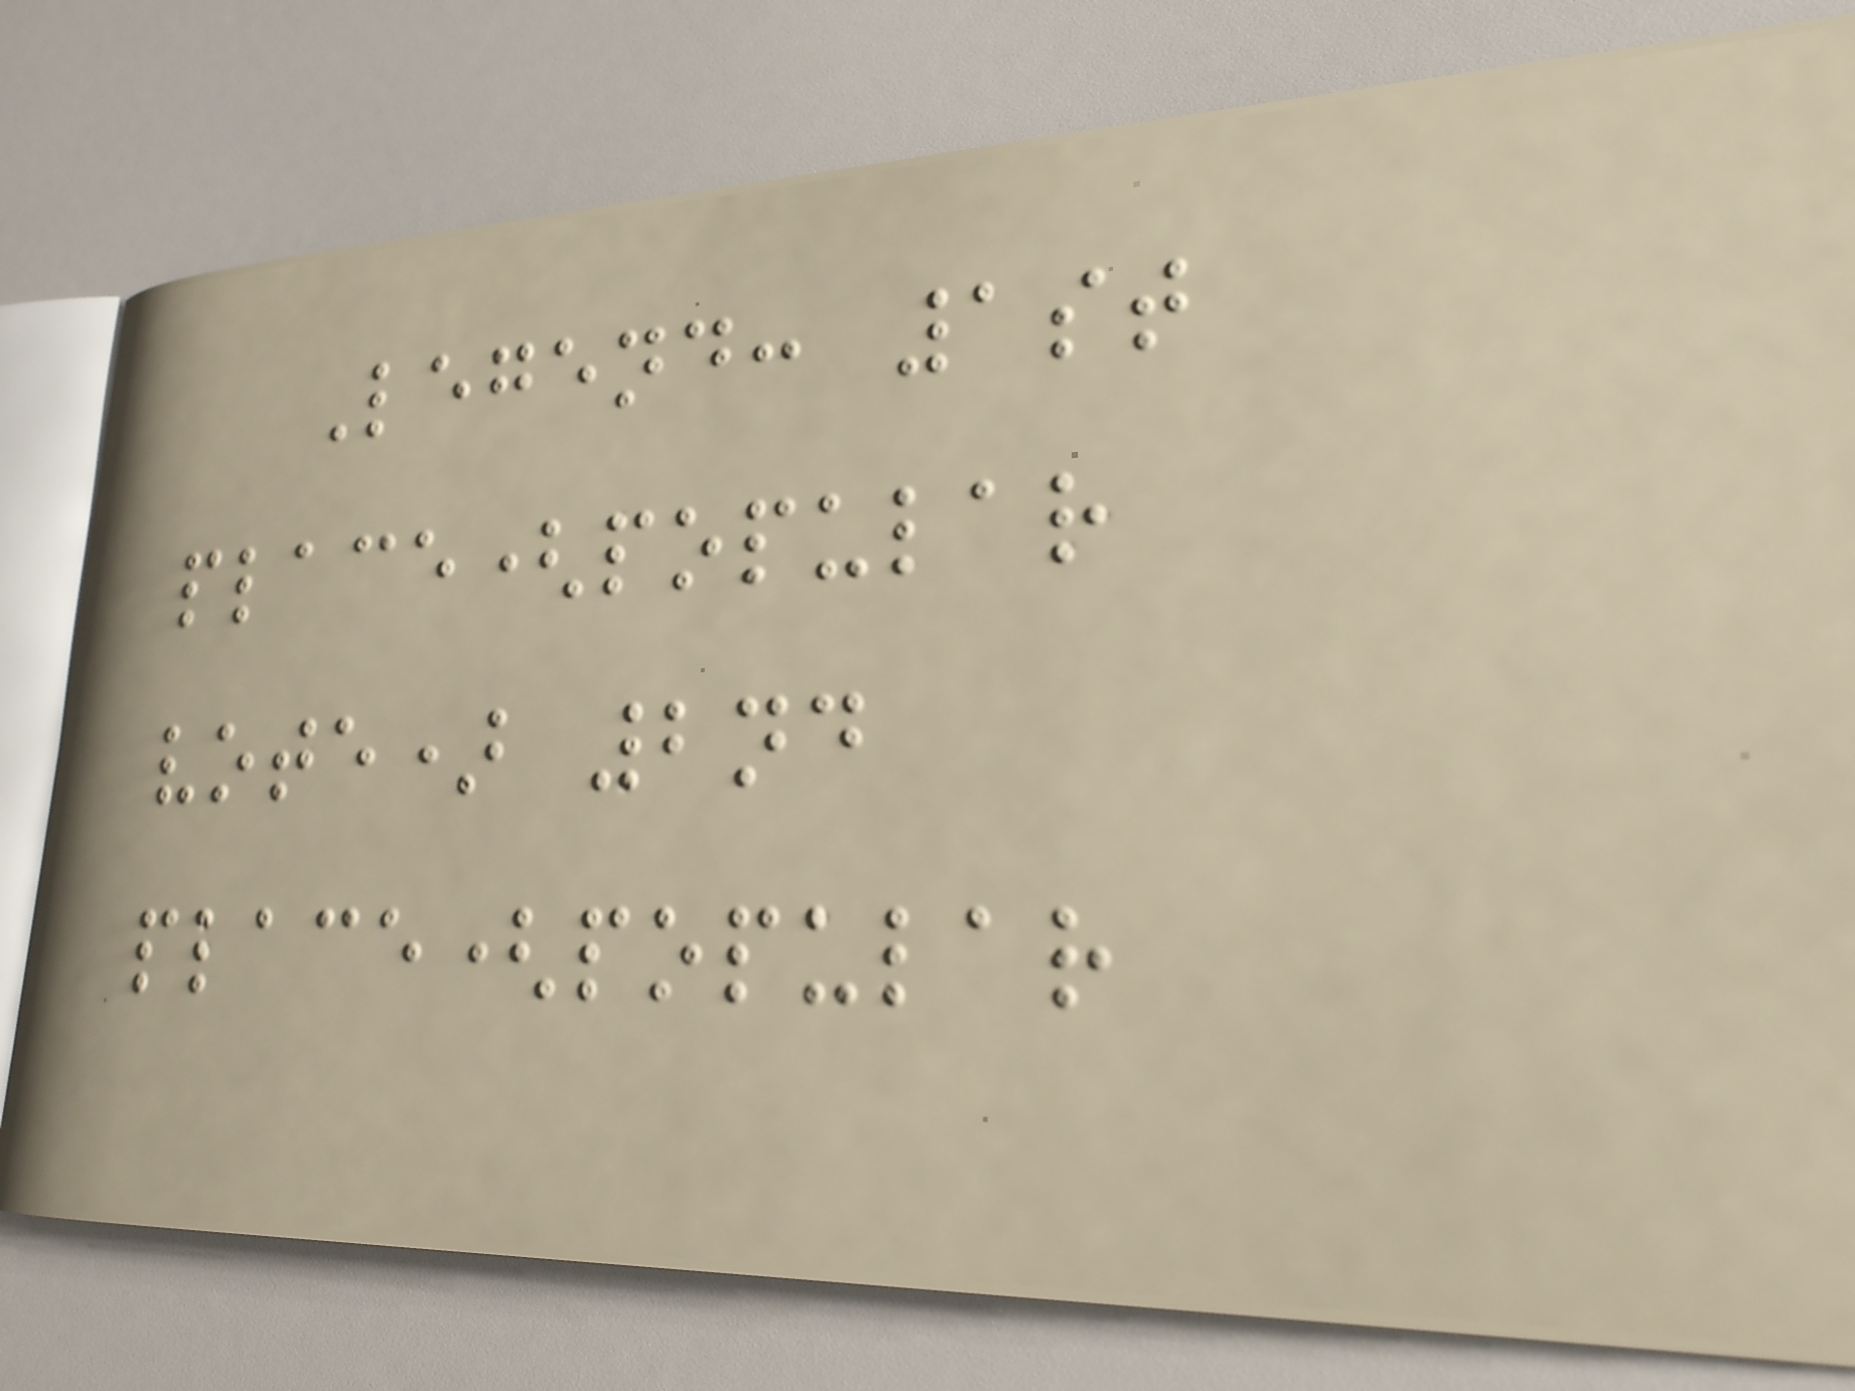Legend: 1st
place(popular
vote) 2nd
place(popular
